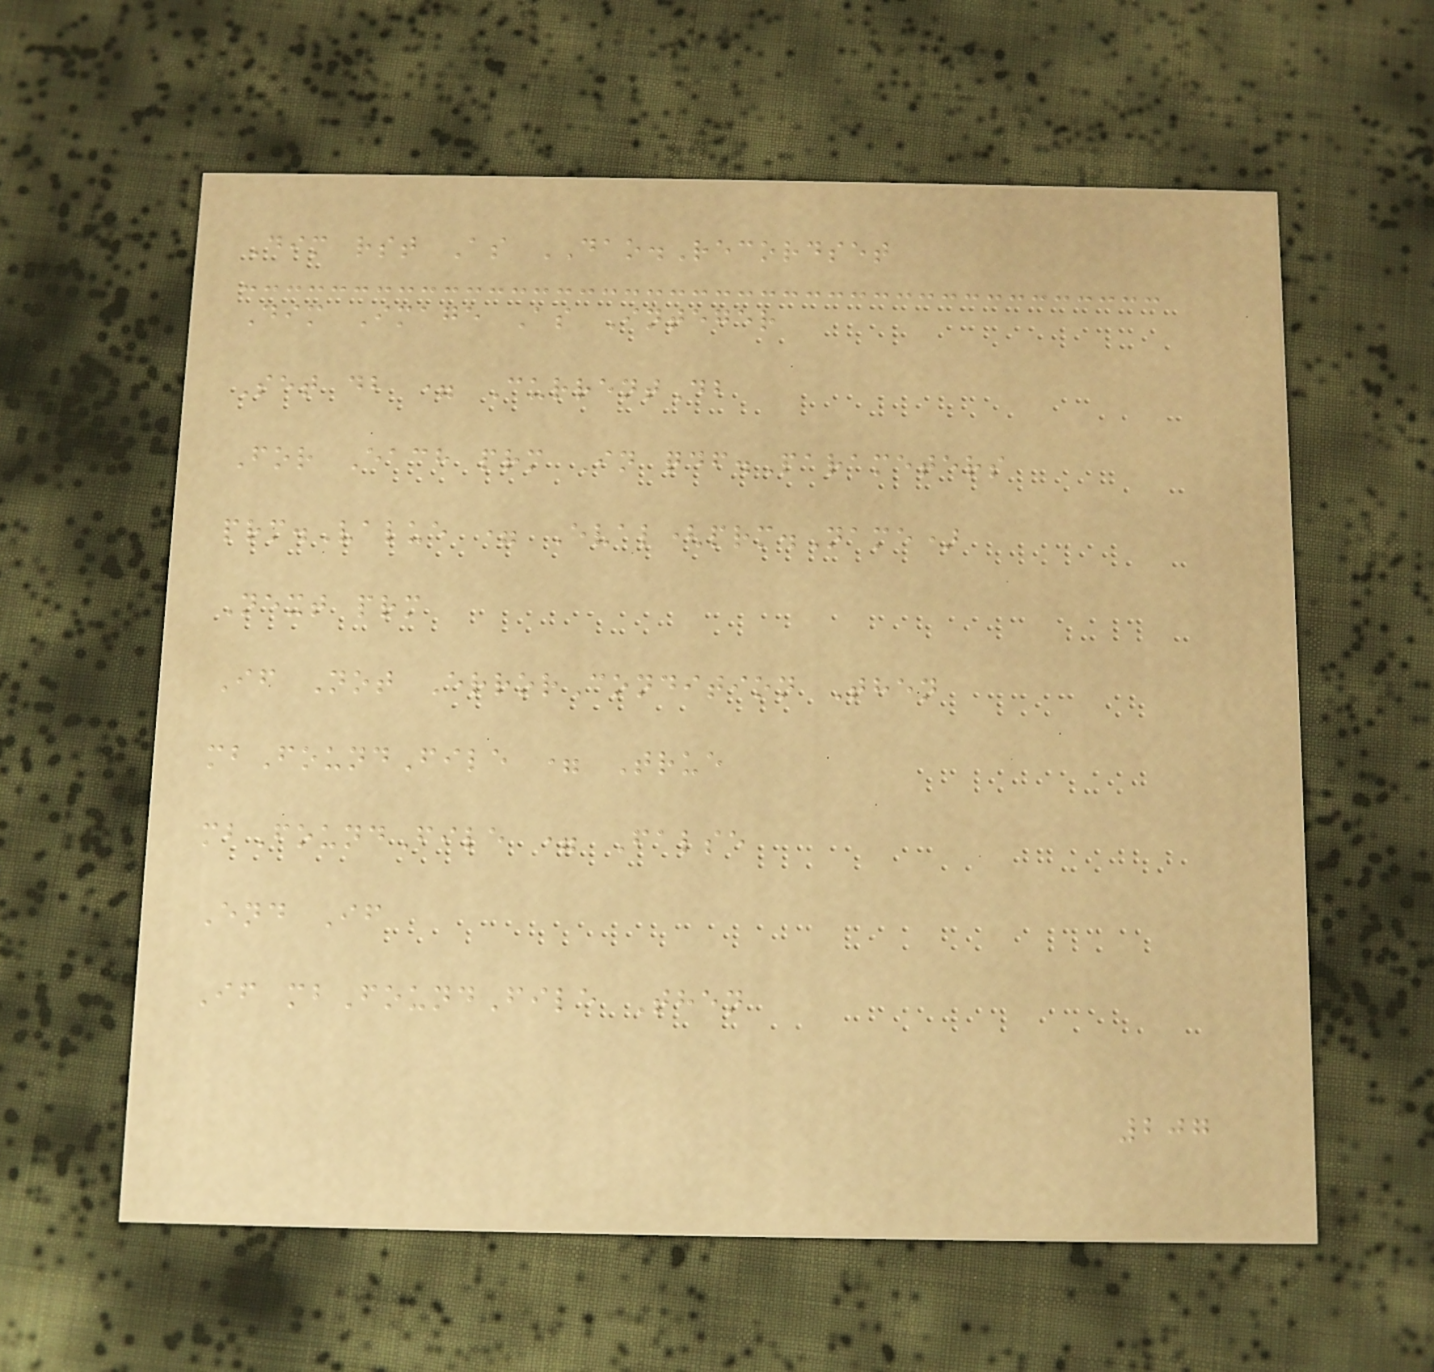Dim rst As DAO.Recordset
Dim Image As Integer
Set db = CurrentDb
For Each prm In qdf.Parameters
prm.Value = Eval(prm.Name)
Next prm
If Not ErrorCondition Then
mbFoundFile = True
mbFoundFile = False
End If
If mbFoundFile Then
207
